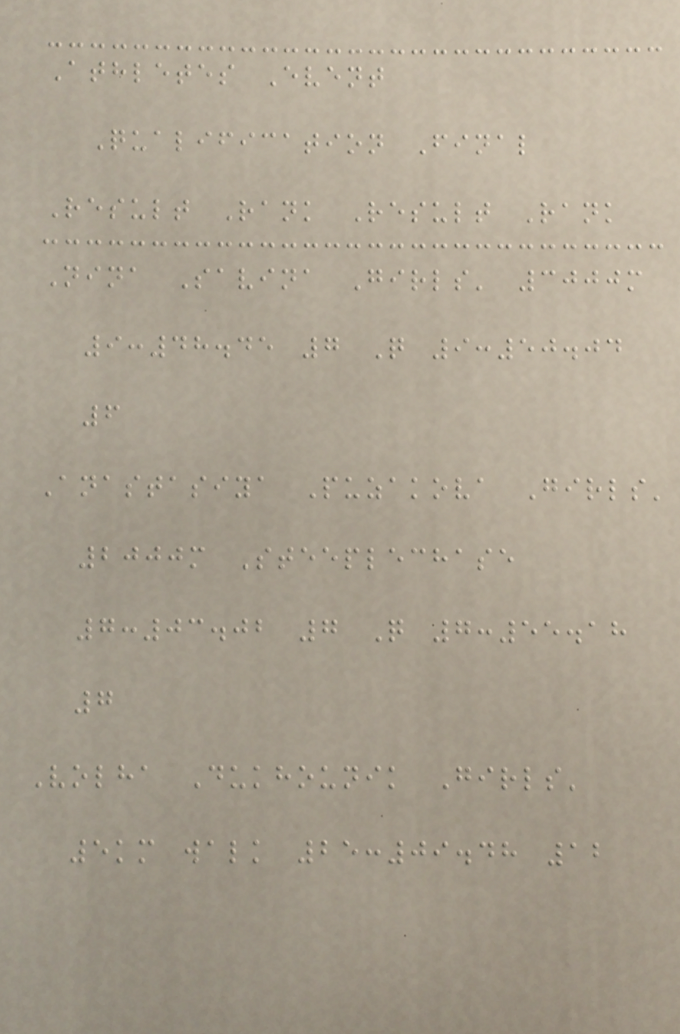Athletes Event
Qualification Final
Result Rank Result Rank
Nina Savina Girls' 3000m
9:48.45 7 Q 9:50.04
6
Anastasiya Puzakova Girls'
2000m Steeplechase
7:03.02 7 Q 7:55.18
7
Volha Dukhounik Girls'
5km walk 25:09.48 12
